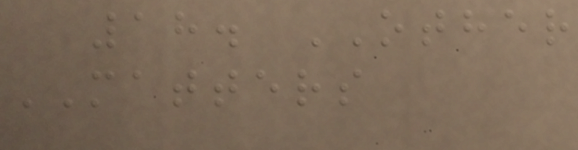18. OTHER
MATTERS
